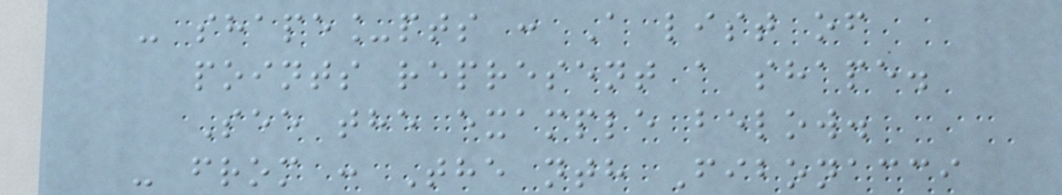- shape_pts : A list of
points represent a shape.
See the example below.
- from : The nth Fibonacci
